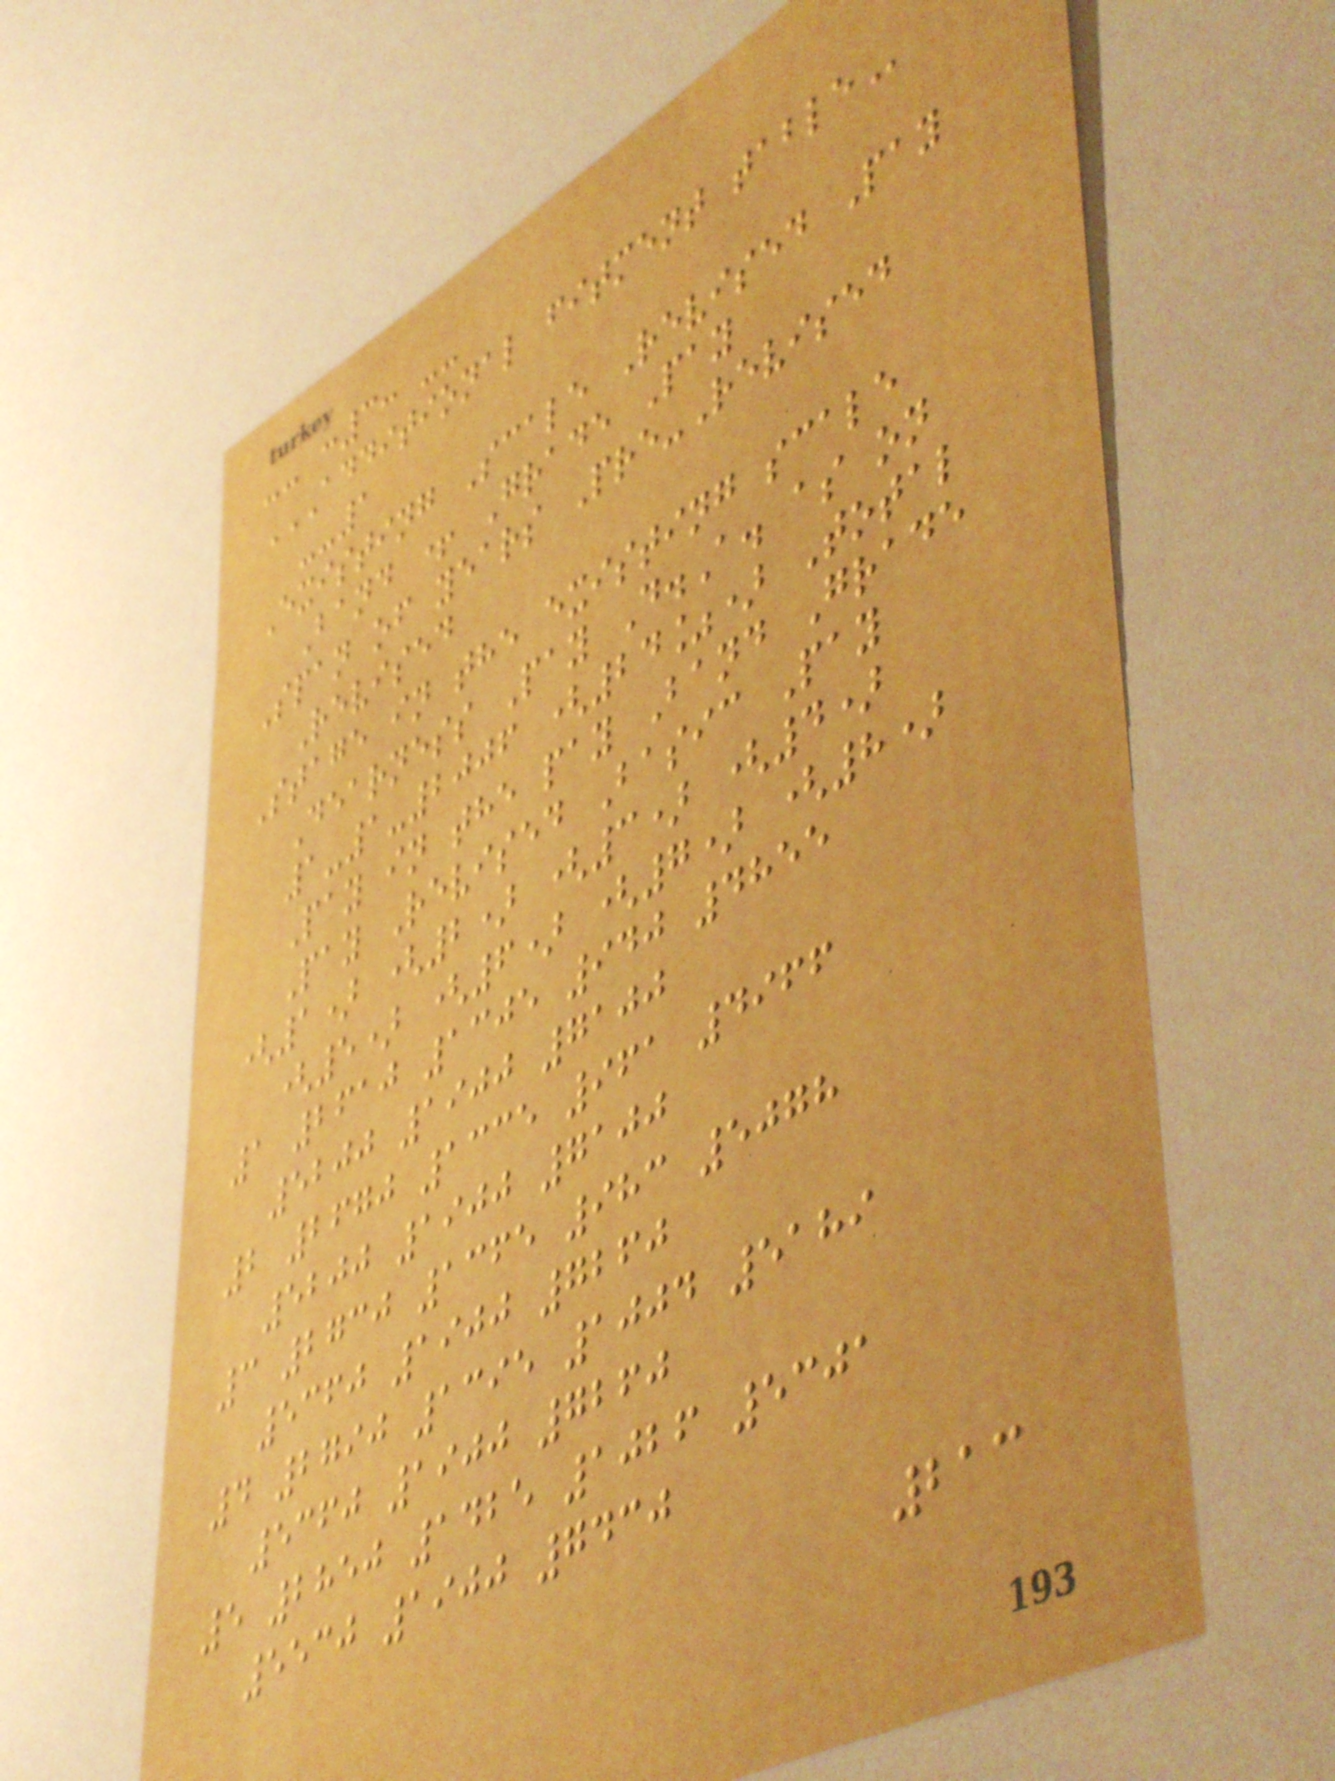-- :3: --
ADDITIONAL FITMENT TABLE
--1
Existing Scale Revised Pay
Band + Grade Pay
Span of years Pre-Revised
Revised
Stage in the existing scale
Dearness Pay D.A. as on
1-1-2006 (24%) Total
Pay in the pay Band Grade
Pay Revised Basic Pay
(1) (2) (3) (4)
(5) (6) (7) (8)
1 2610 1305 940 4855
5200 1900 7100
2 2670 1335 961 4966
5200 1900 7100
3 2730 1365 983 5078
5360 1900 7260
4 2790 1395 1004 5189
5360 1900 7260
5 2850 1425 1026 5301
5530 1900 7430
213
